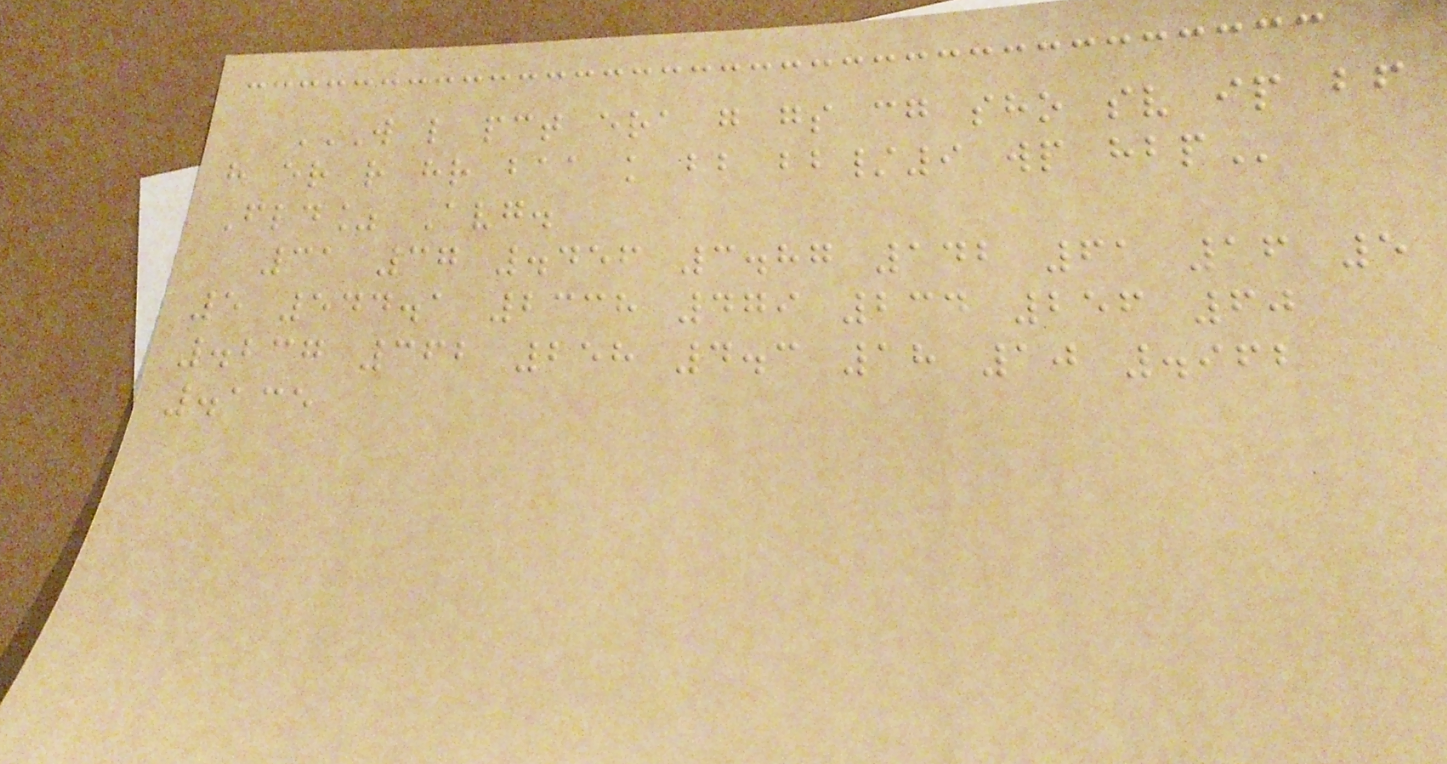W L PCT ERA G GS CG SHO SV IP BF
H ER R HR BAA K BB BB/9 WP HBP
Fld% Avg.
31 37 .456 3.87 142 61 16 5
5 544.1 2338 479 234 256 60
.237 362 258 4.3 18 10 .962
.135
